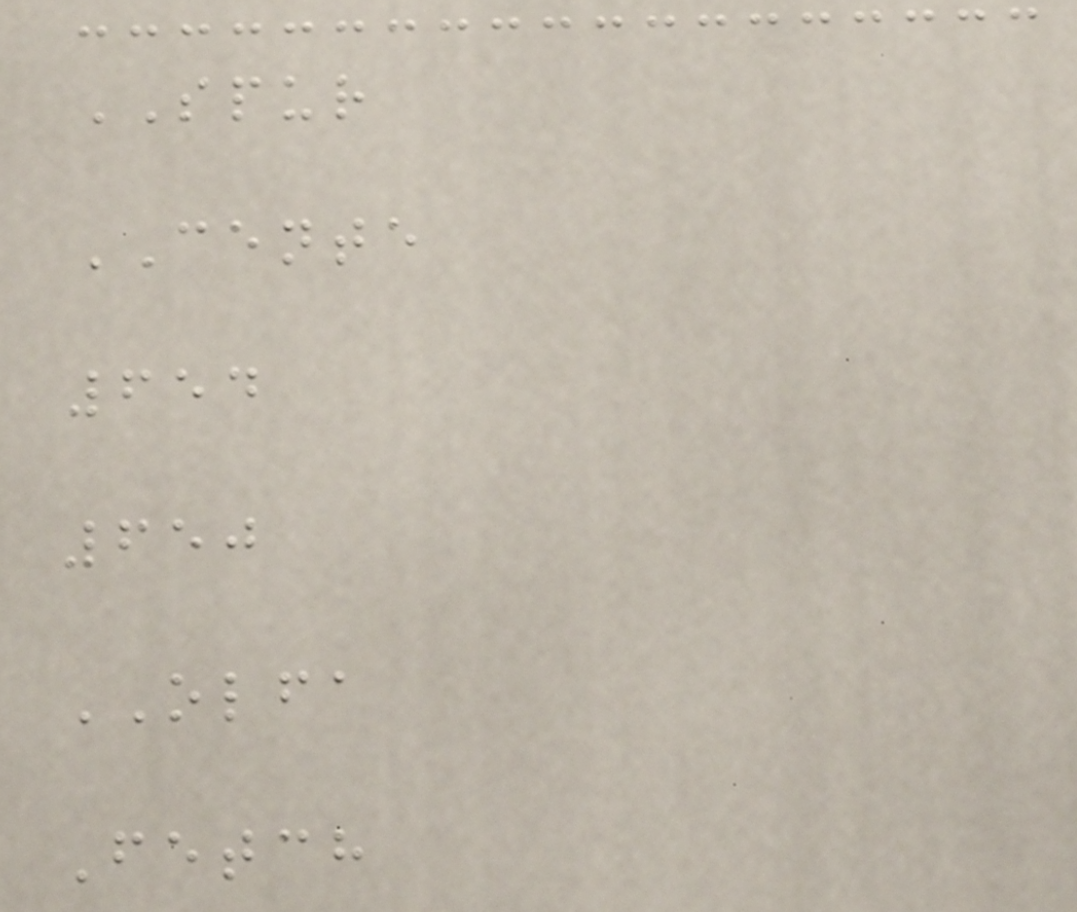SPUR
CENTE
654
650
OLFA
Fetch
